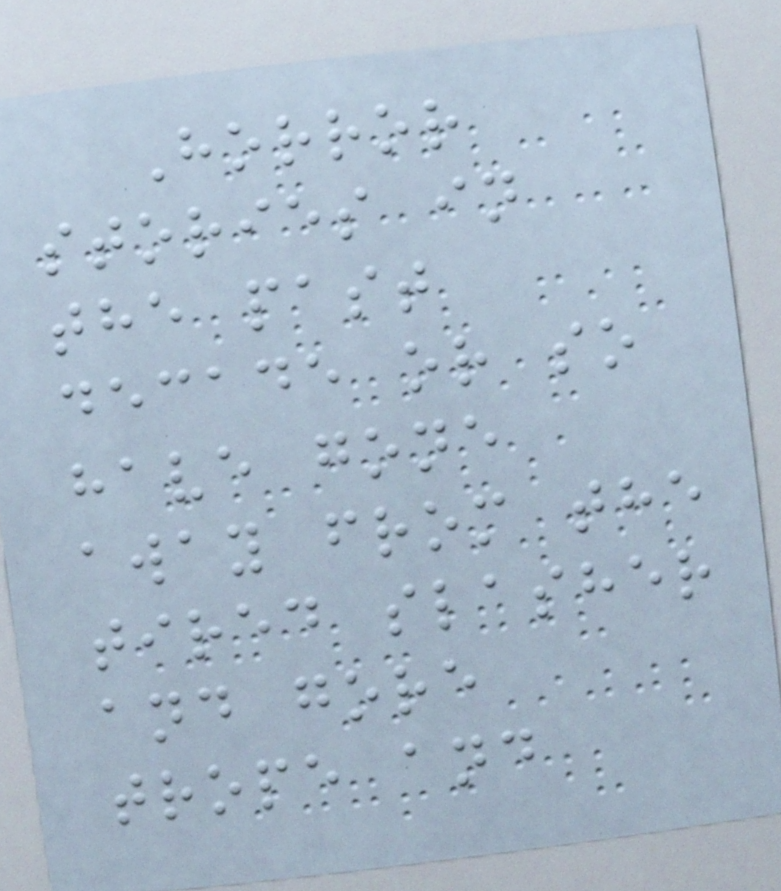Horror
stories in
the past
decade or so
have gone
away from the
tired slasher
and gore
trope and
